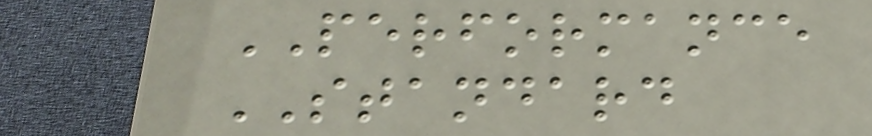PERFORMANCE
STANDARD
